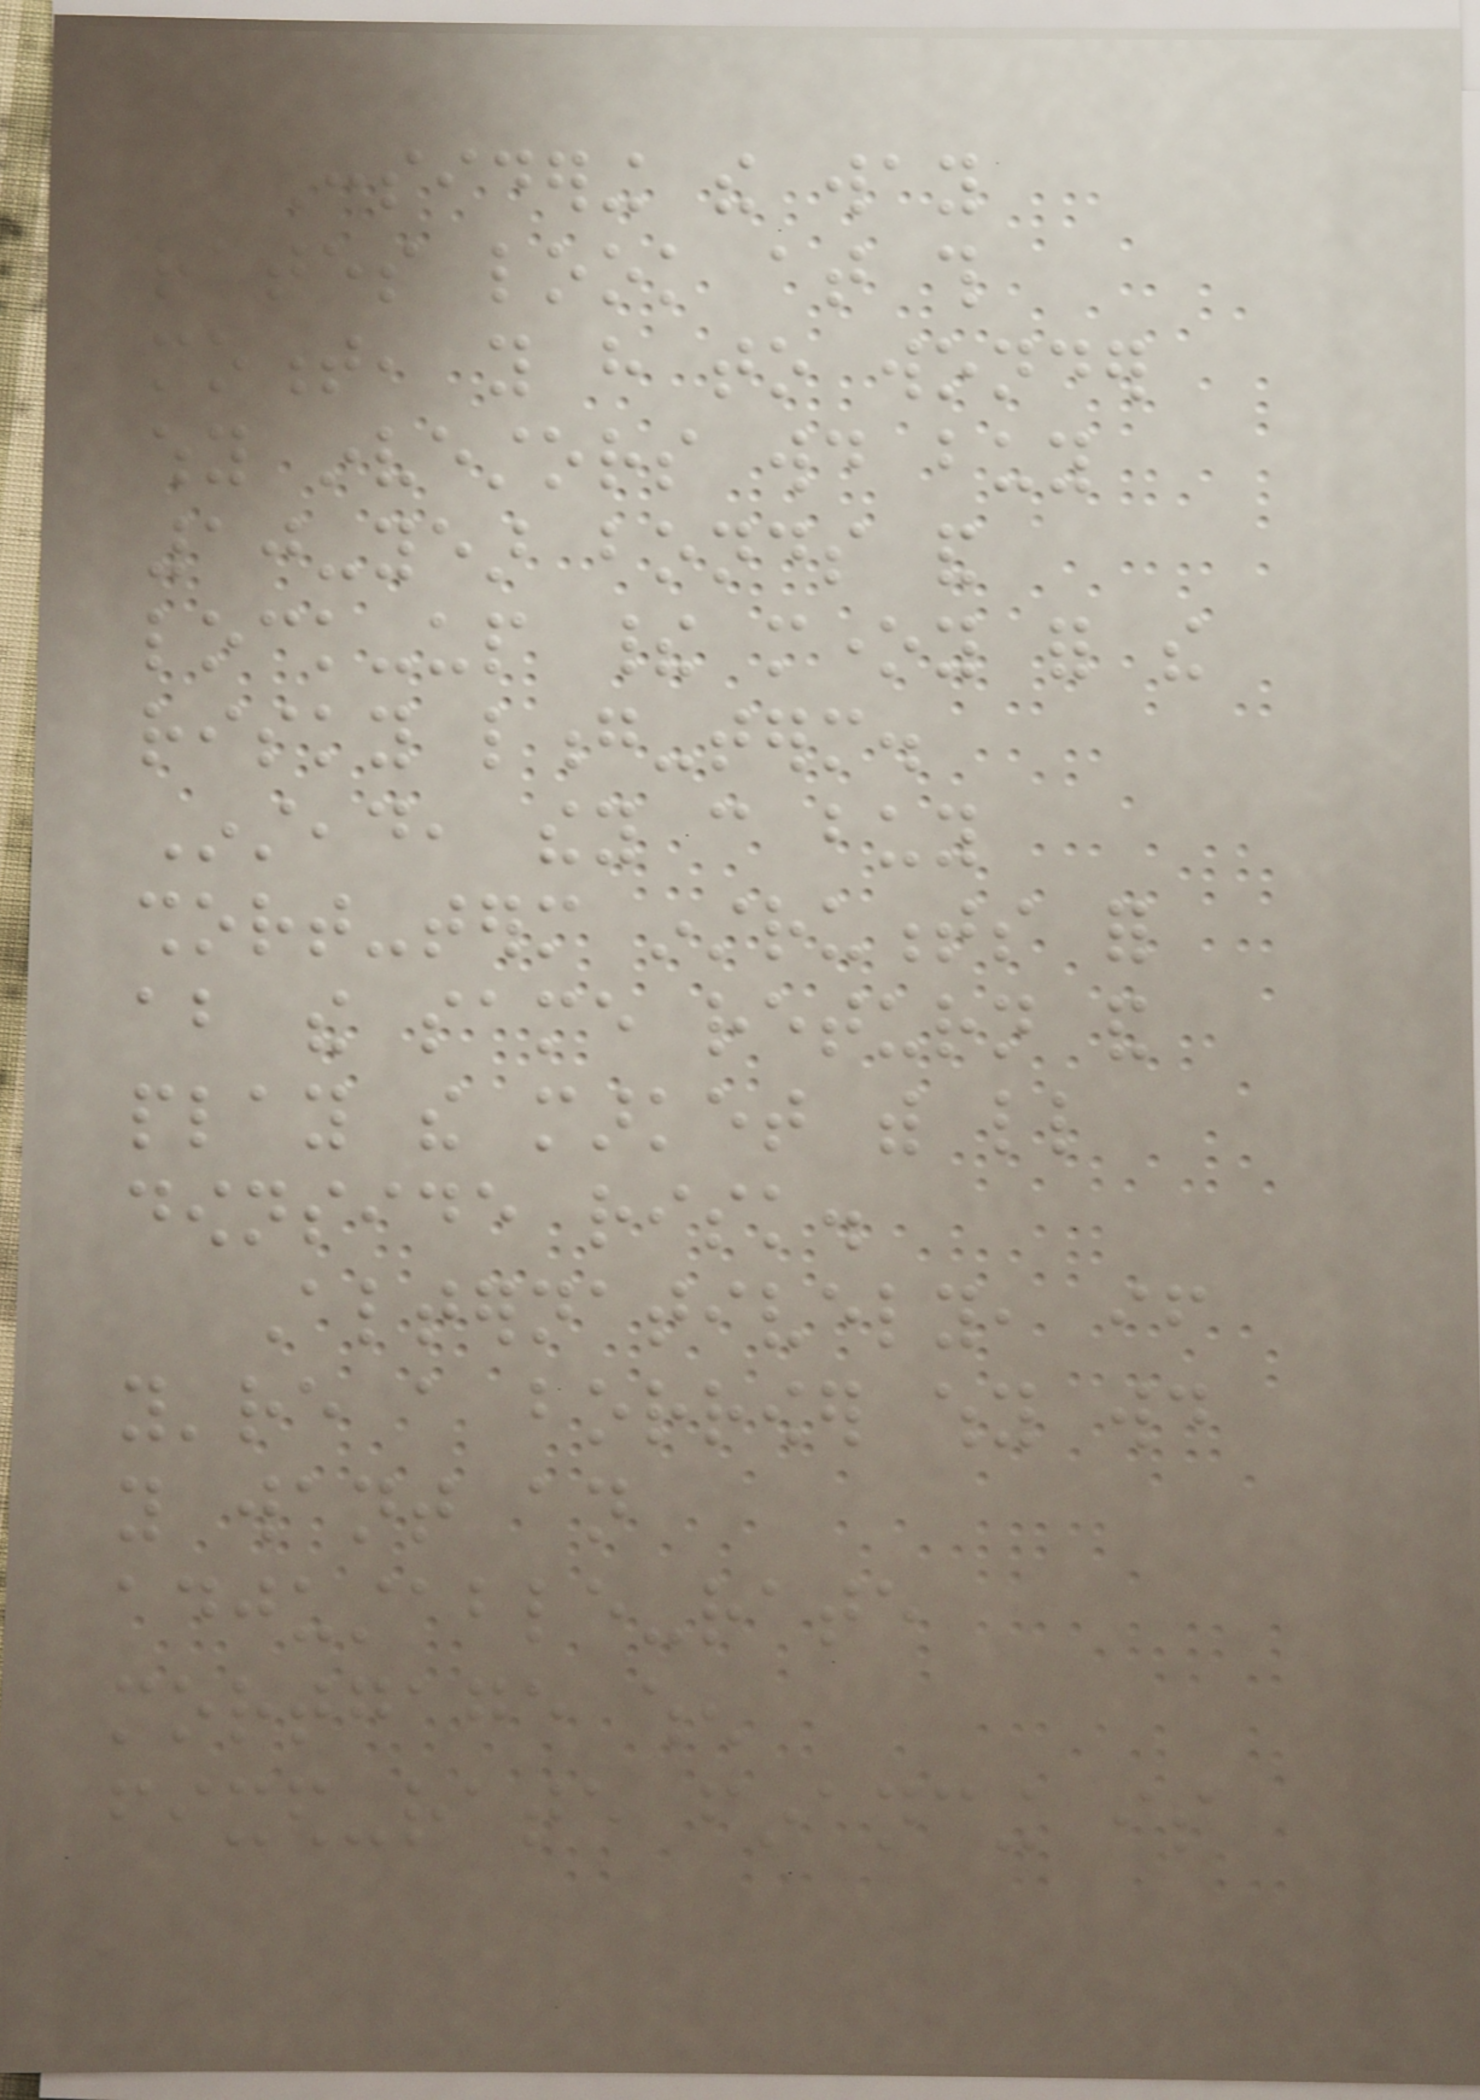Considering the way
rates look at this
moment, you have to wonder
why investors would buy
10-year bonds and
lock-up their money for the
risky long-term.
Instead, they can buy
short-term instruments for
about the same return and
play the market with little
downside risk.
Alternatively, if
you're a borrower why would
you want an
adjustable-rate
mortgage when
fixed-rate financing is
